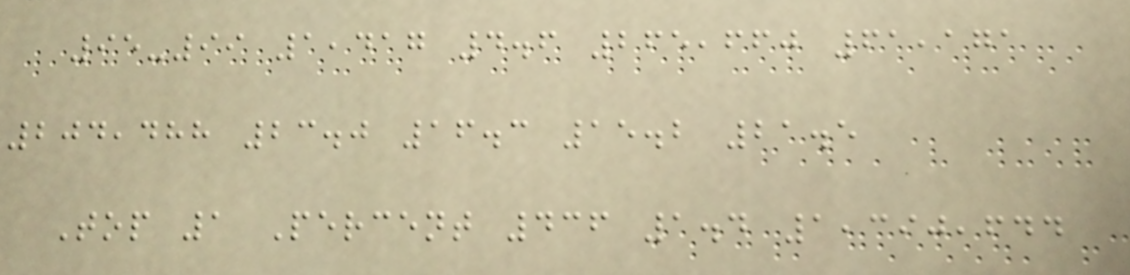95-99 1,417 4.6 265,660 61,171
204,488 23.0 16.3 15.2 21.5
Top 1 Percent 436 1.4 1,390,644
